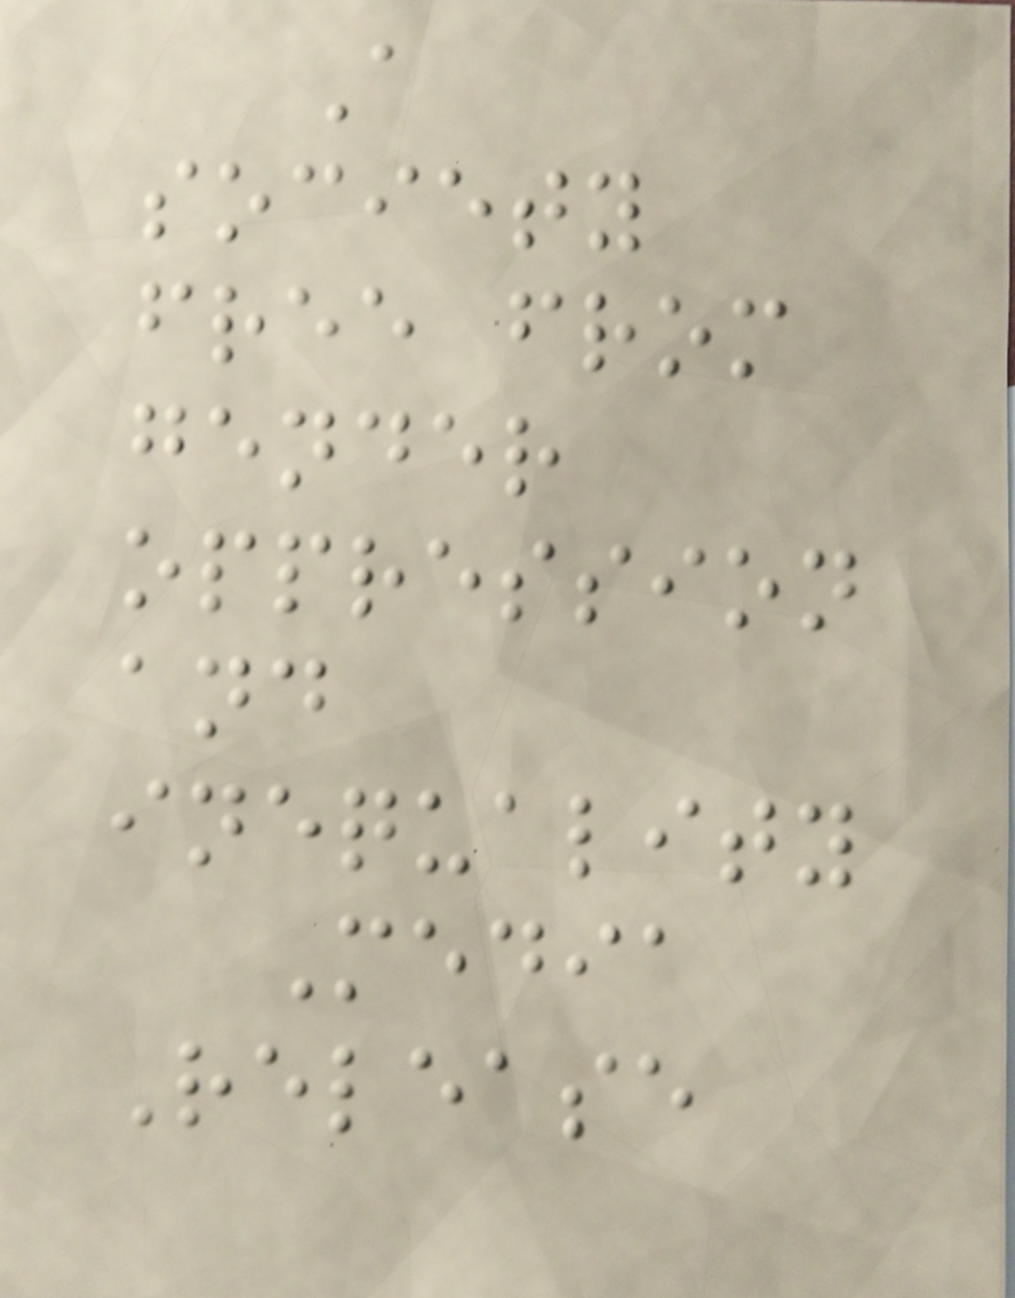A
society
free from
gender
oppression
and
inequality
Media
Release
